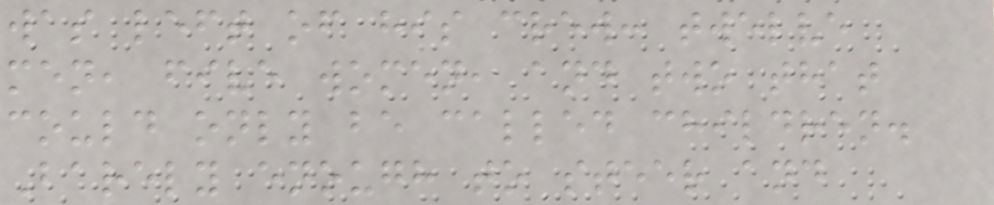was left of his crew: twelve
men, five women, and two that
could only be called children.
Barely enough to steer and
